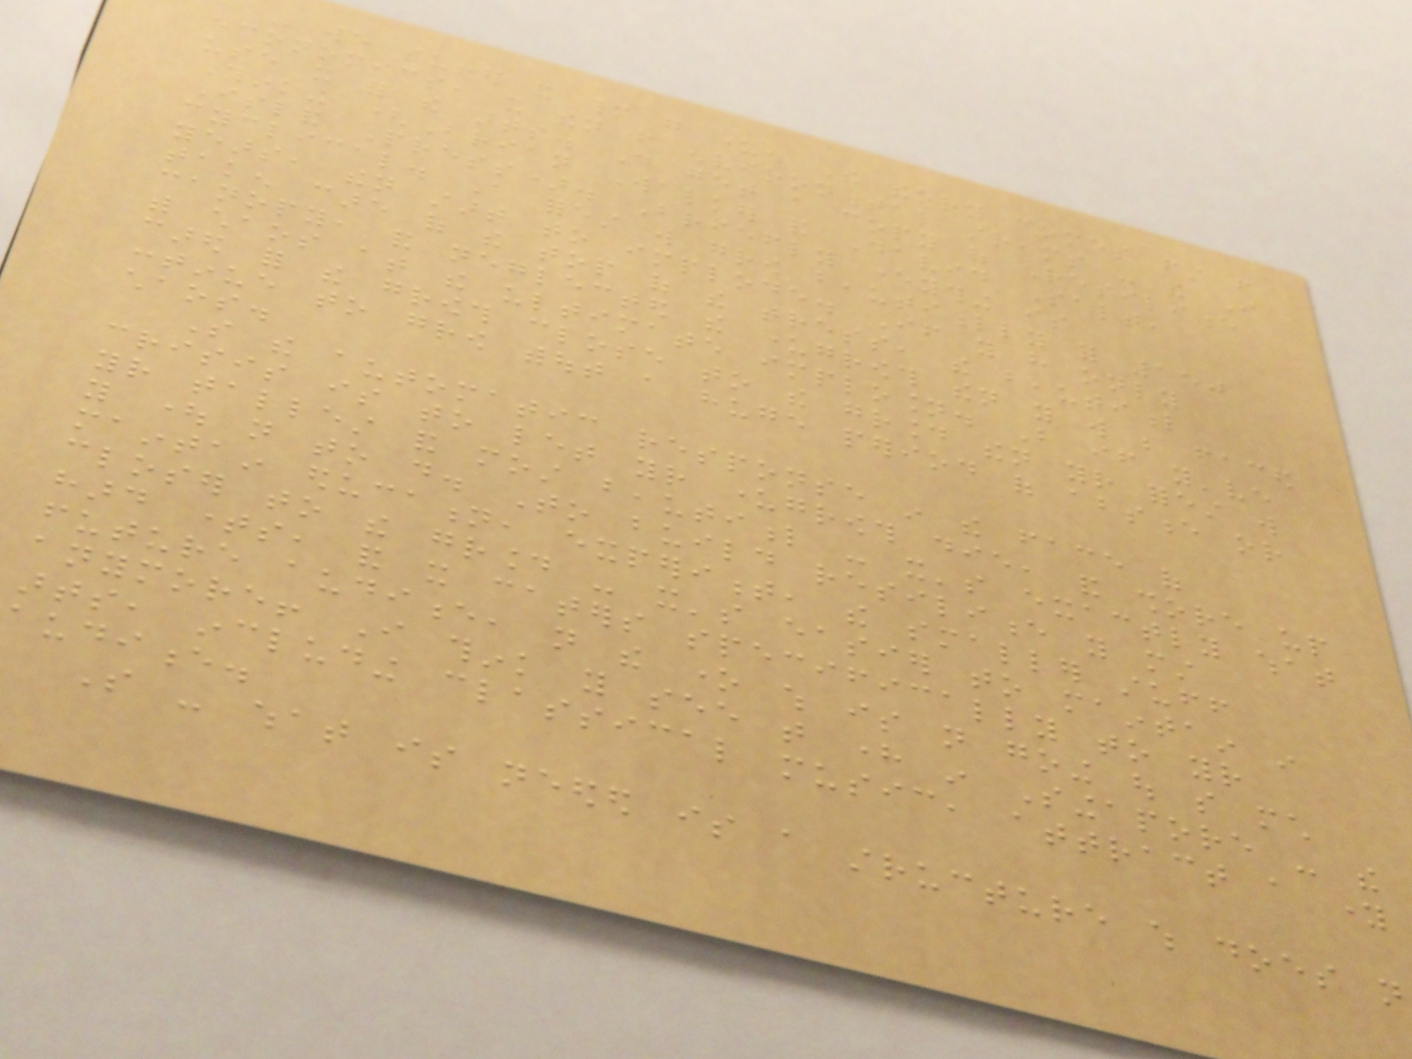- we suffer and many go under. The theory comes first from
economics, and then from environmental streams - and I
use it for the arts. Do get a copy of Resilience
Thinking (Brian Walker and David Salt,
Island Press). Briefly everything is
cyclical. A forest will grow beautifully for 150
years, then start to implode. If you have only
taken care of the top of the tress, the beautiful
canopy, and neglected the undergrowth then you will be faced
with chaos at the ultimate implosion. But if you've
cared for the growth close to the ground then your forest will
continue to grow without a huge period of absence or
chaos.
So the automatic response in the face of
crisis is to let your undergrowth die, and shore up
your tallest and most beautiful - it's exactly what
you ought not to do. To build resilience you must
maintain education, experiment, the smaller stuff
closer to the ground - it's easier to maintain in
hard times, and it caters specifically to your
future audience, not the one which is not going out so much
anymore! I think you see that here in Singapore - the
arts, including classical music, attract a young
audience.
So - what is needed is a structure which does not
